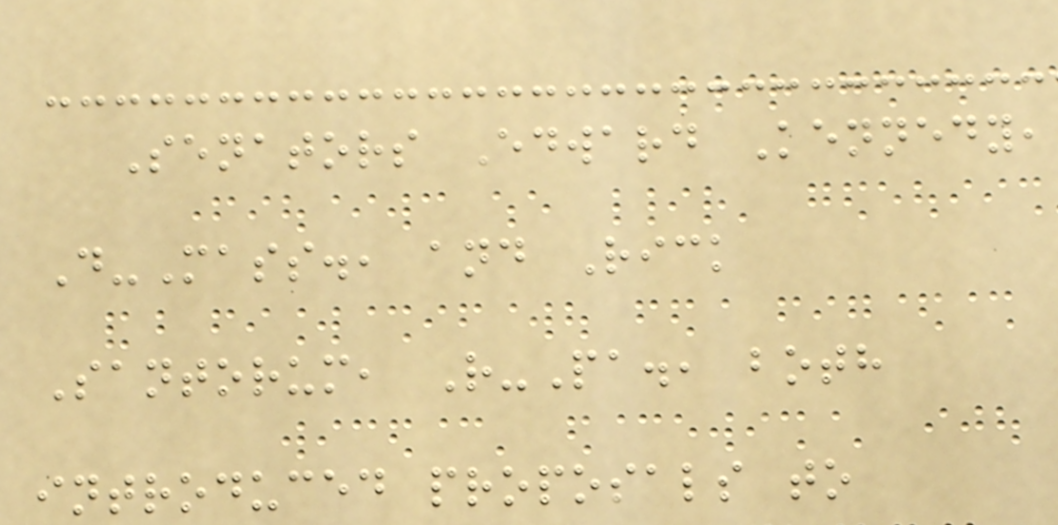Senators Edward Kennedy,
D-Mass., and Rick
Santorum, R-Pa., both
introduced proposals to
